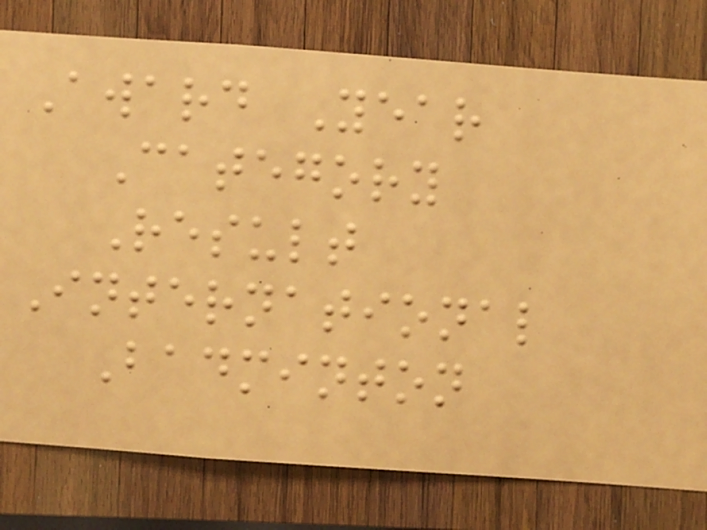Award Year
Category
Result
International
Badminton
